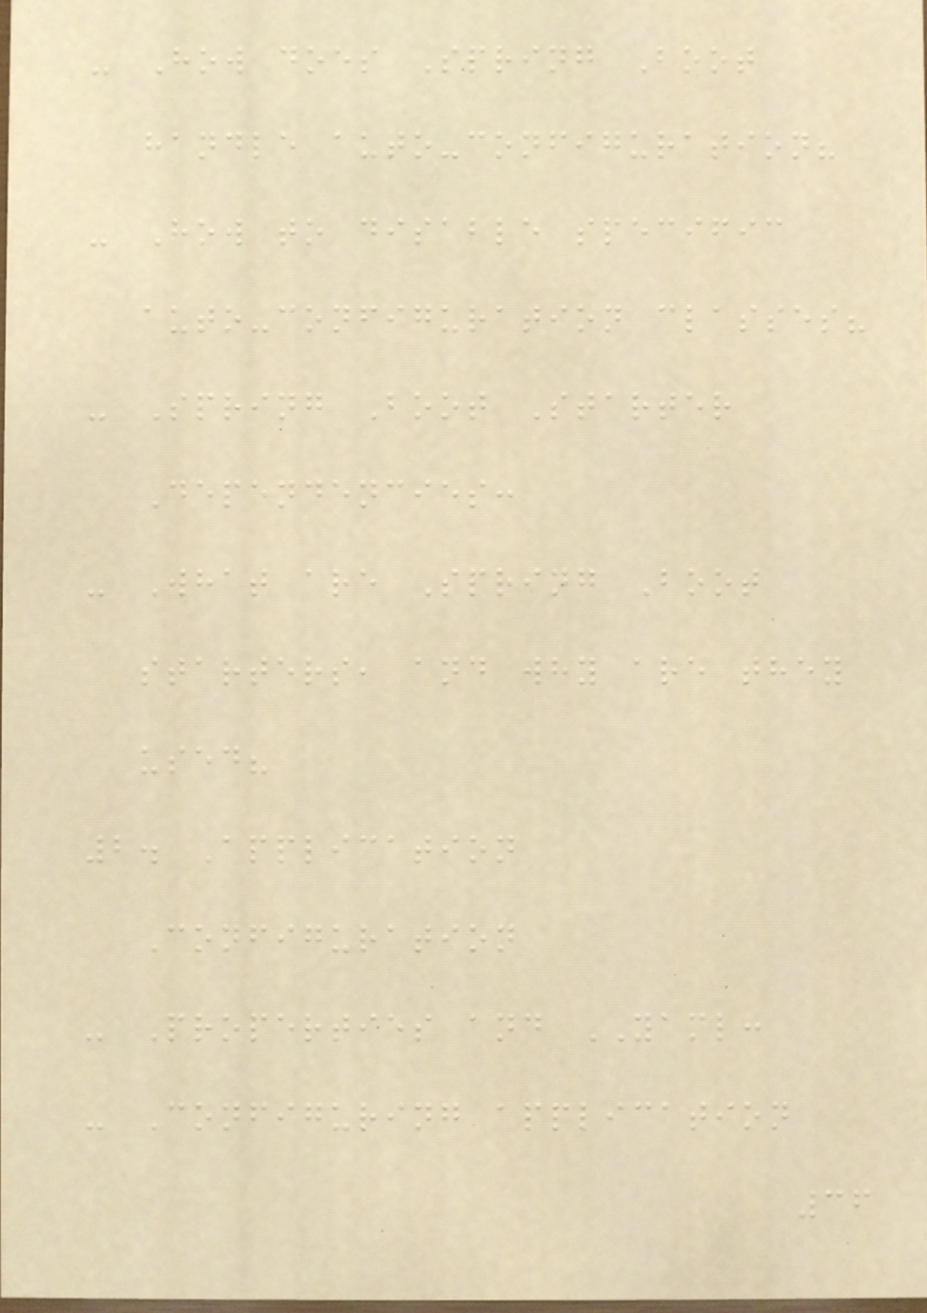- How does Spring Boot
handle auto-configuration?
- How to disable specific
auto-configuration classes?
- Spring Boot Starter
Dependencies:
- What are Spring Boot
starters, and why are they
used?
2. Application
Configuration
- Properties and YAML:
- Configuring application
36
